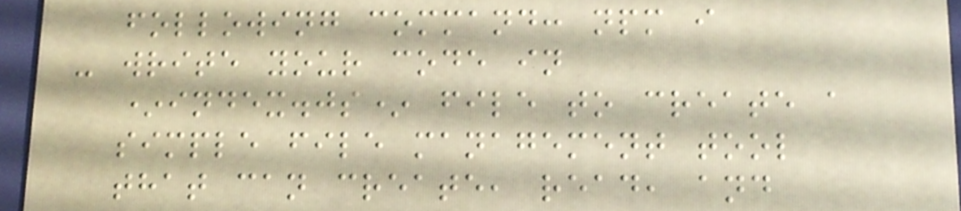following command: npm i
- write your code in
*index.js* file to create a
simple file management tool
that can create, read, and
